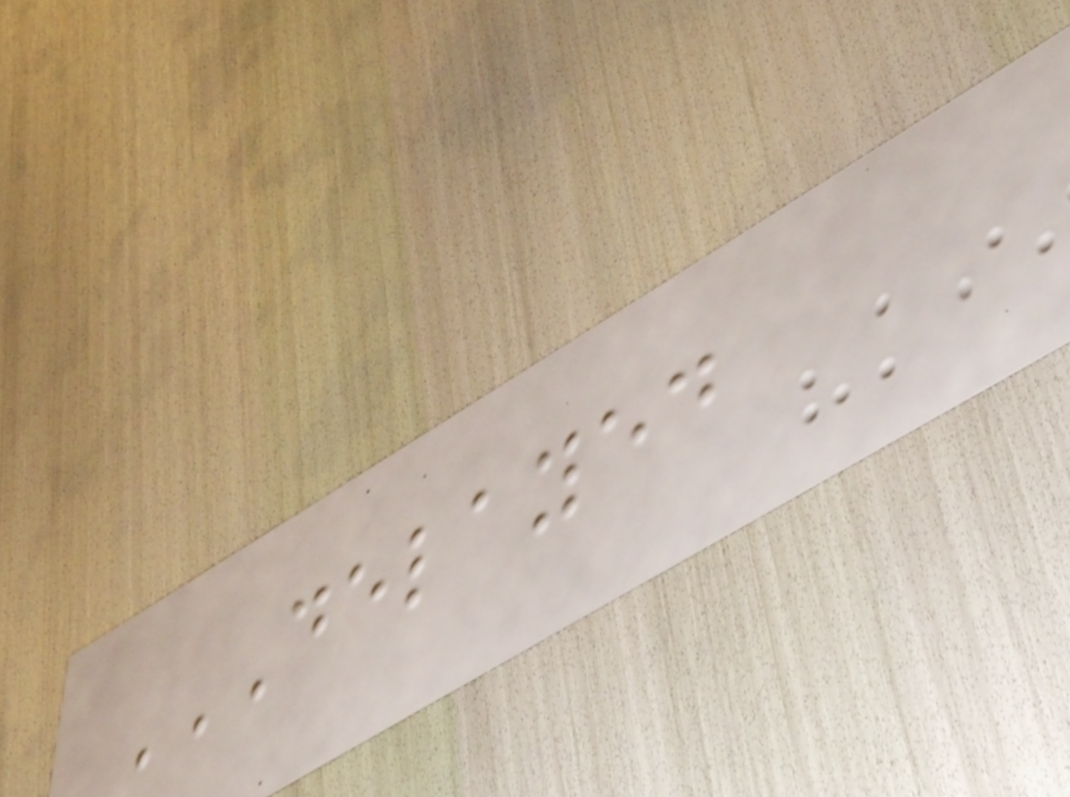DELAYED
